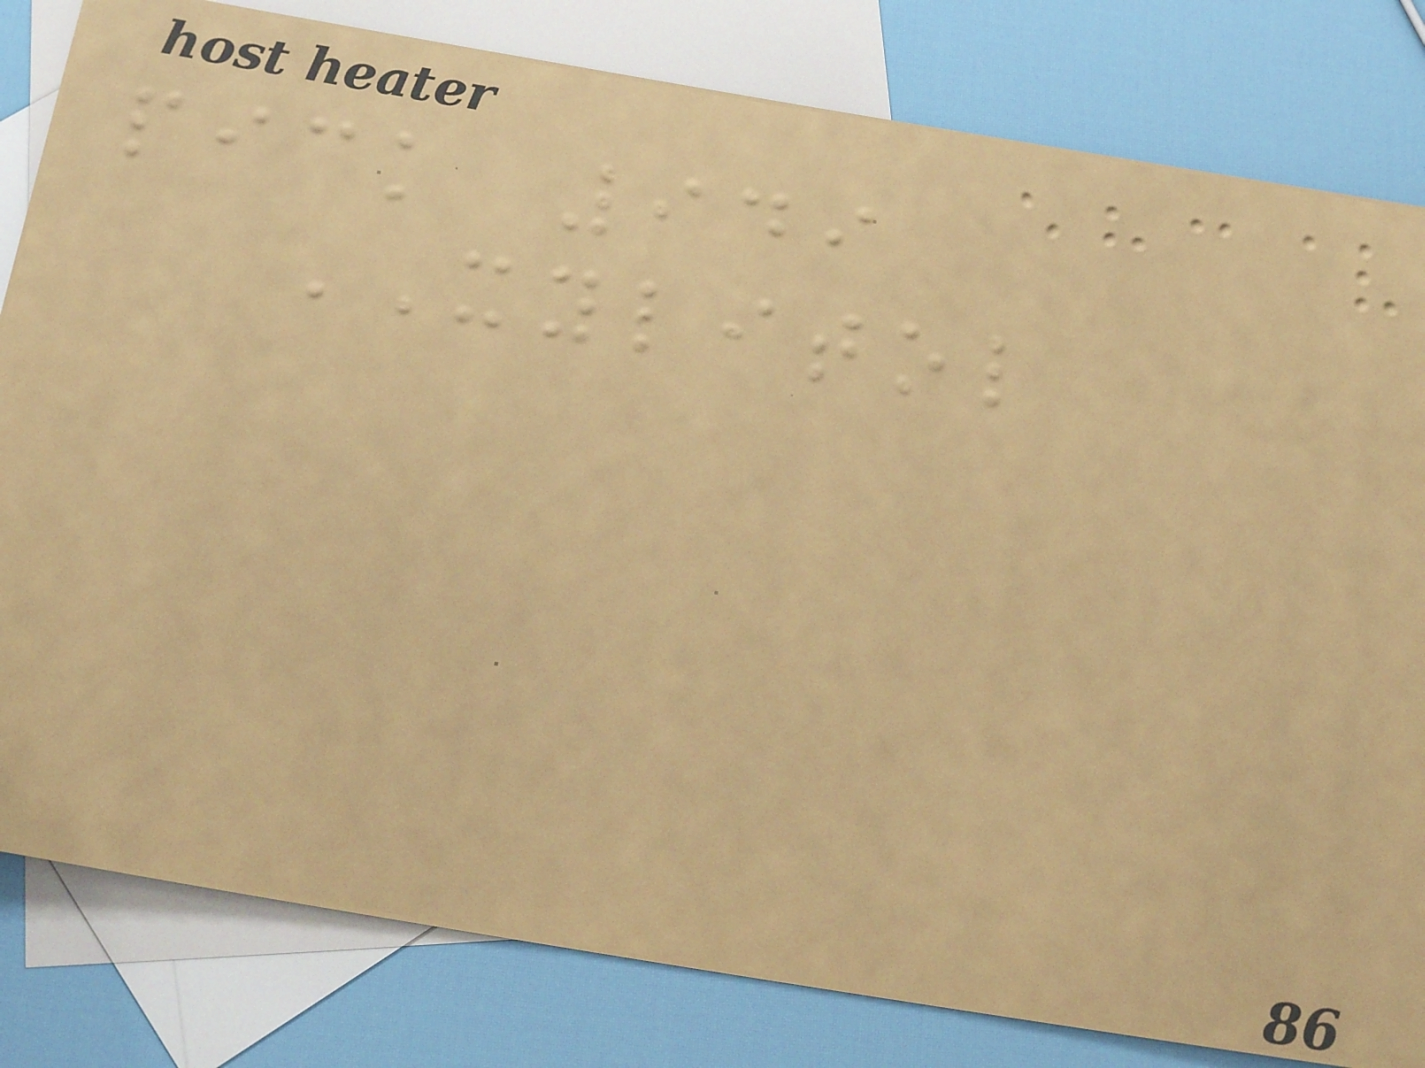pick 949
XYLITOL
